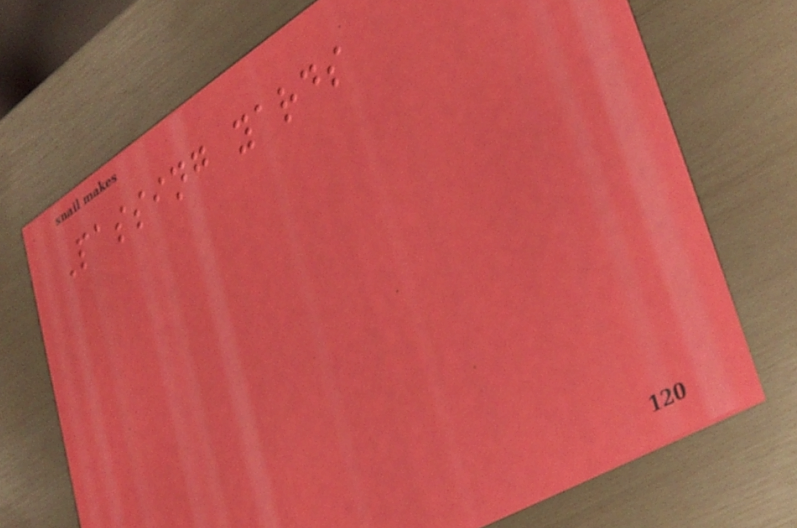Passing yards
